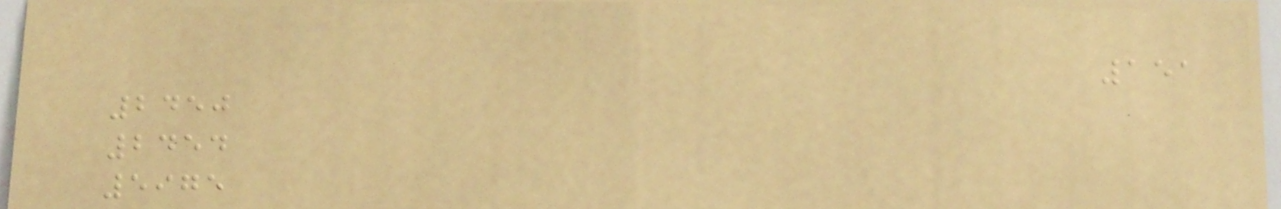151
2450
2454
5975
